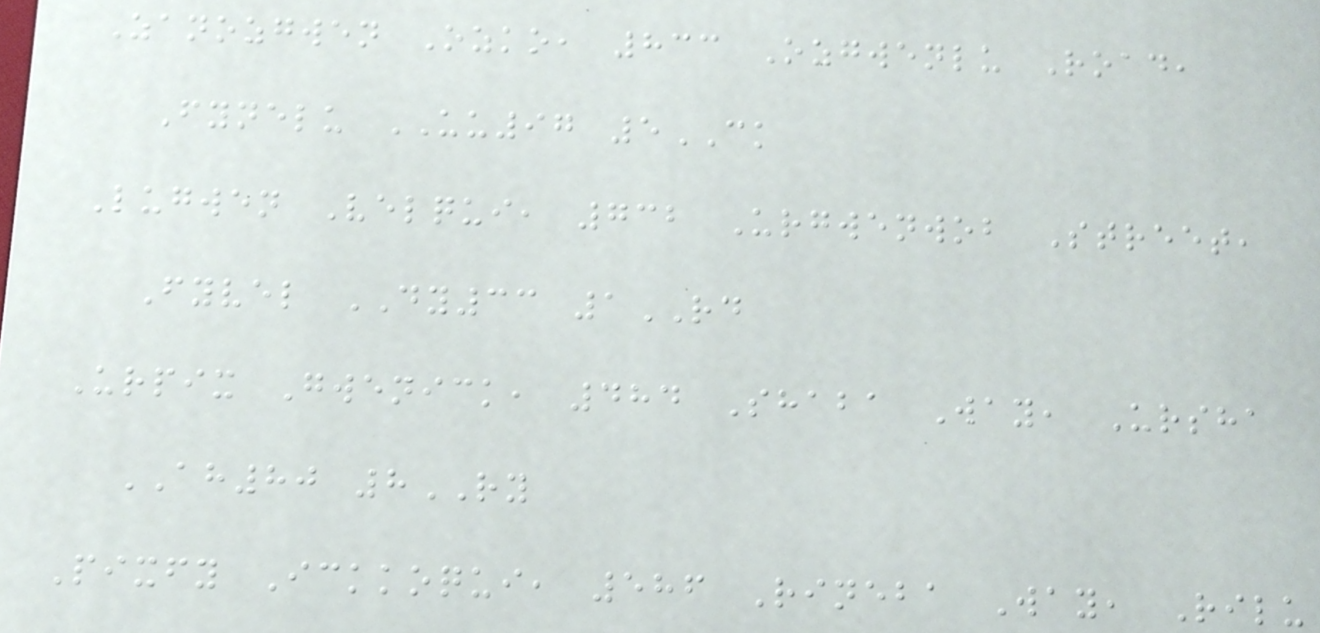Zanozgwen Ozko, 833 Ozgwenlu Road,
Fynelu UU97 5CK
Lugwen Velqui, 732 Urgwenwob Street,
Fyvel DY33 1RD
Urpix Gwenick, 484 Shaba Way, Ursha
AH80 8RY
Pixfy Ickkoqui, 586 Rineba Way, Rilu
